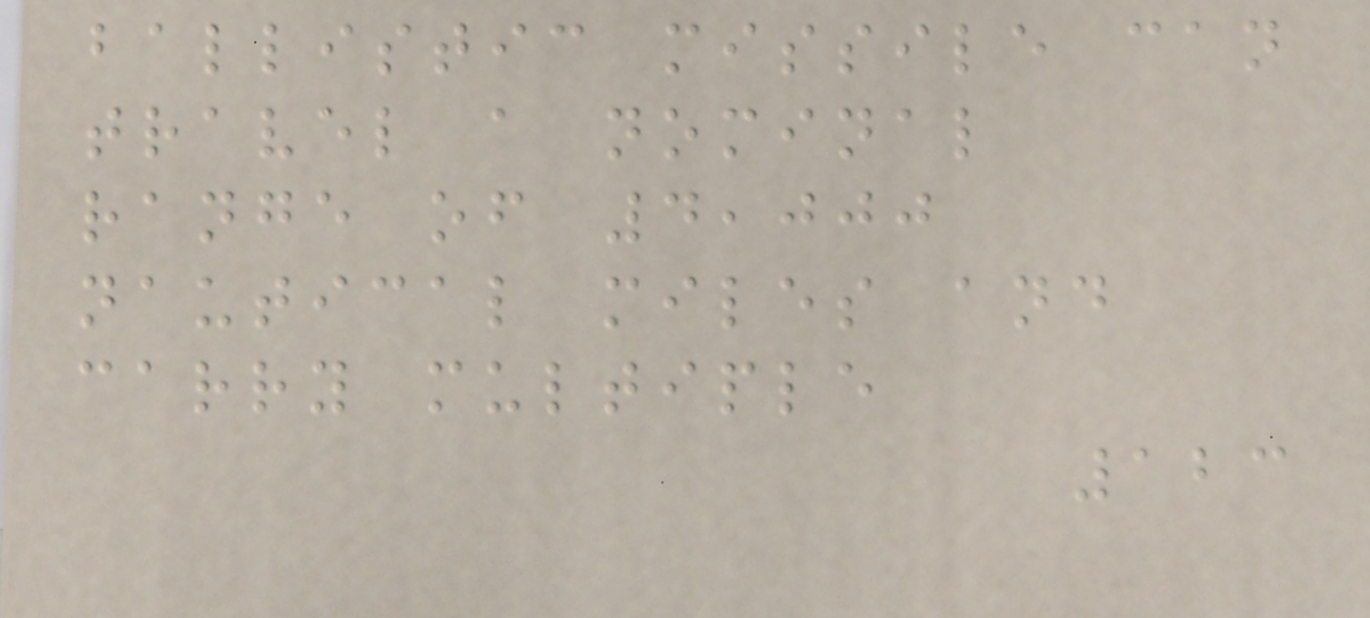ballistic missile can
travel a nominal
range of 4,000
nautical miles and
carry multiple
123
